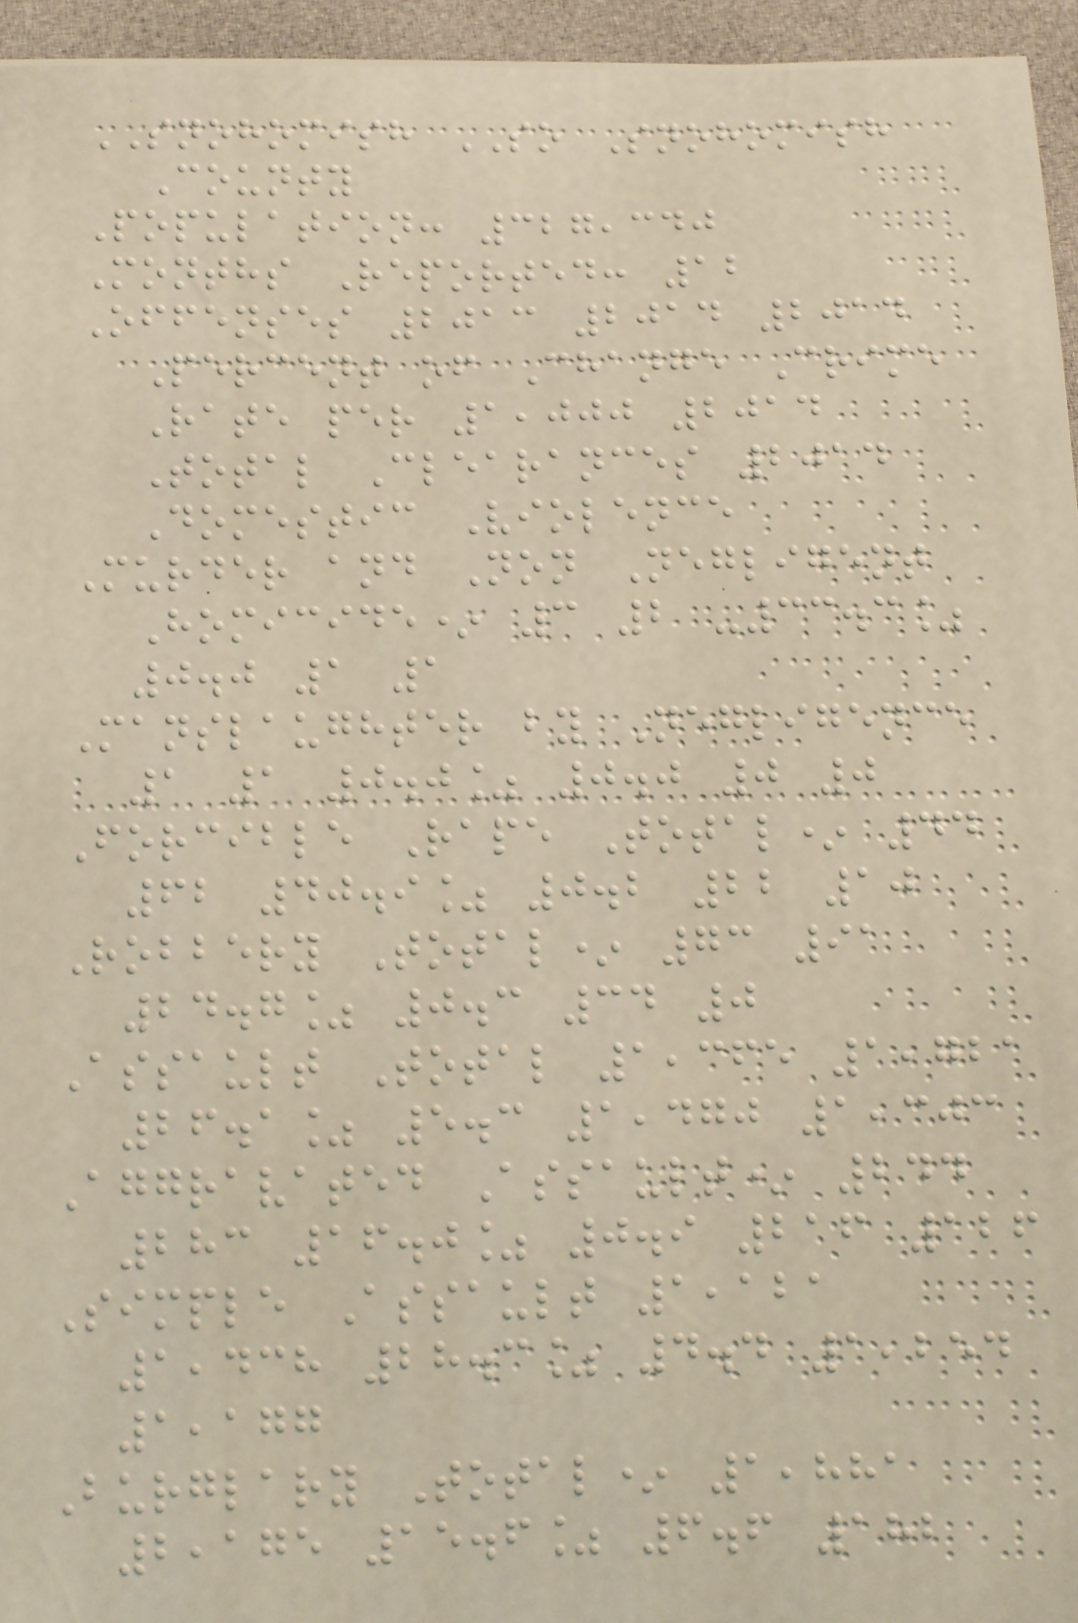SNOHOMISH SO Snohomish
County
Population: 327,340
Months Reported: 12
Offenses 2013 2014 2014
Percent of Change Crime
Rate per 1,000 2014
Total Clearances 2014
Domestic Violence
Murder and Non Negligent
Homicide* 3 2 -33.3%
0.0 1 1
Manslaughter by Negligence
1 1 0.0% 0.0 0 0
Forcible Rape Total* 44
62 40.9% 0.2 22 10
Robbery Total* 73 91
24.7% 0.3 34 0
Assault Total 1,365 1,721
26.1% 5.3 1,470 1,303
Aggravated Assault* 244
283 16.0% 0.9 216 126
Simple Assault 1,121
1,438 28.3% 4.4 1,254
1,177
Burglary Total* 1,881
2,175 15.6% 6.6 182
